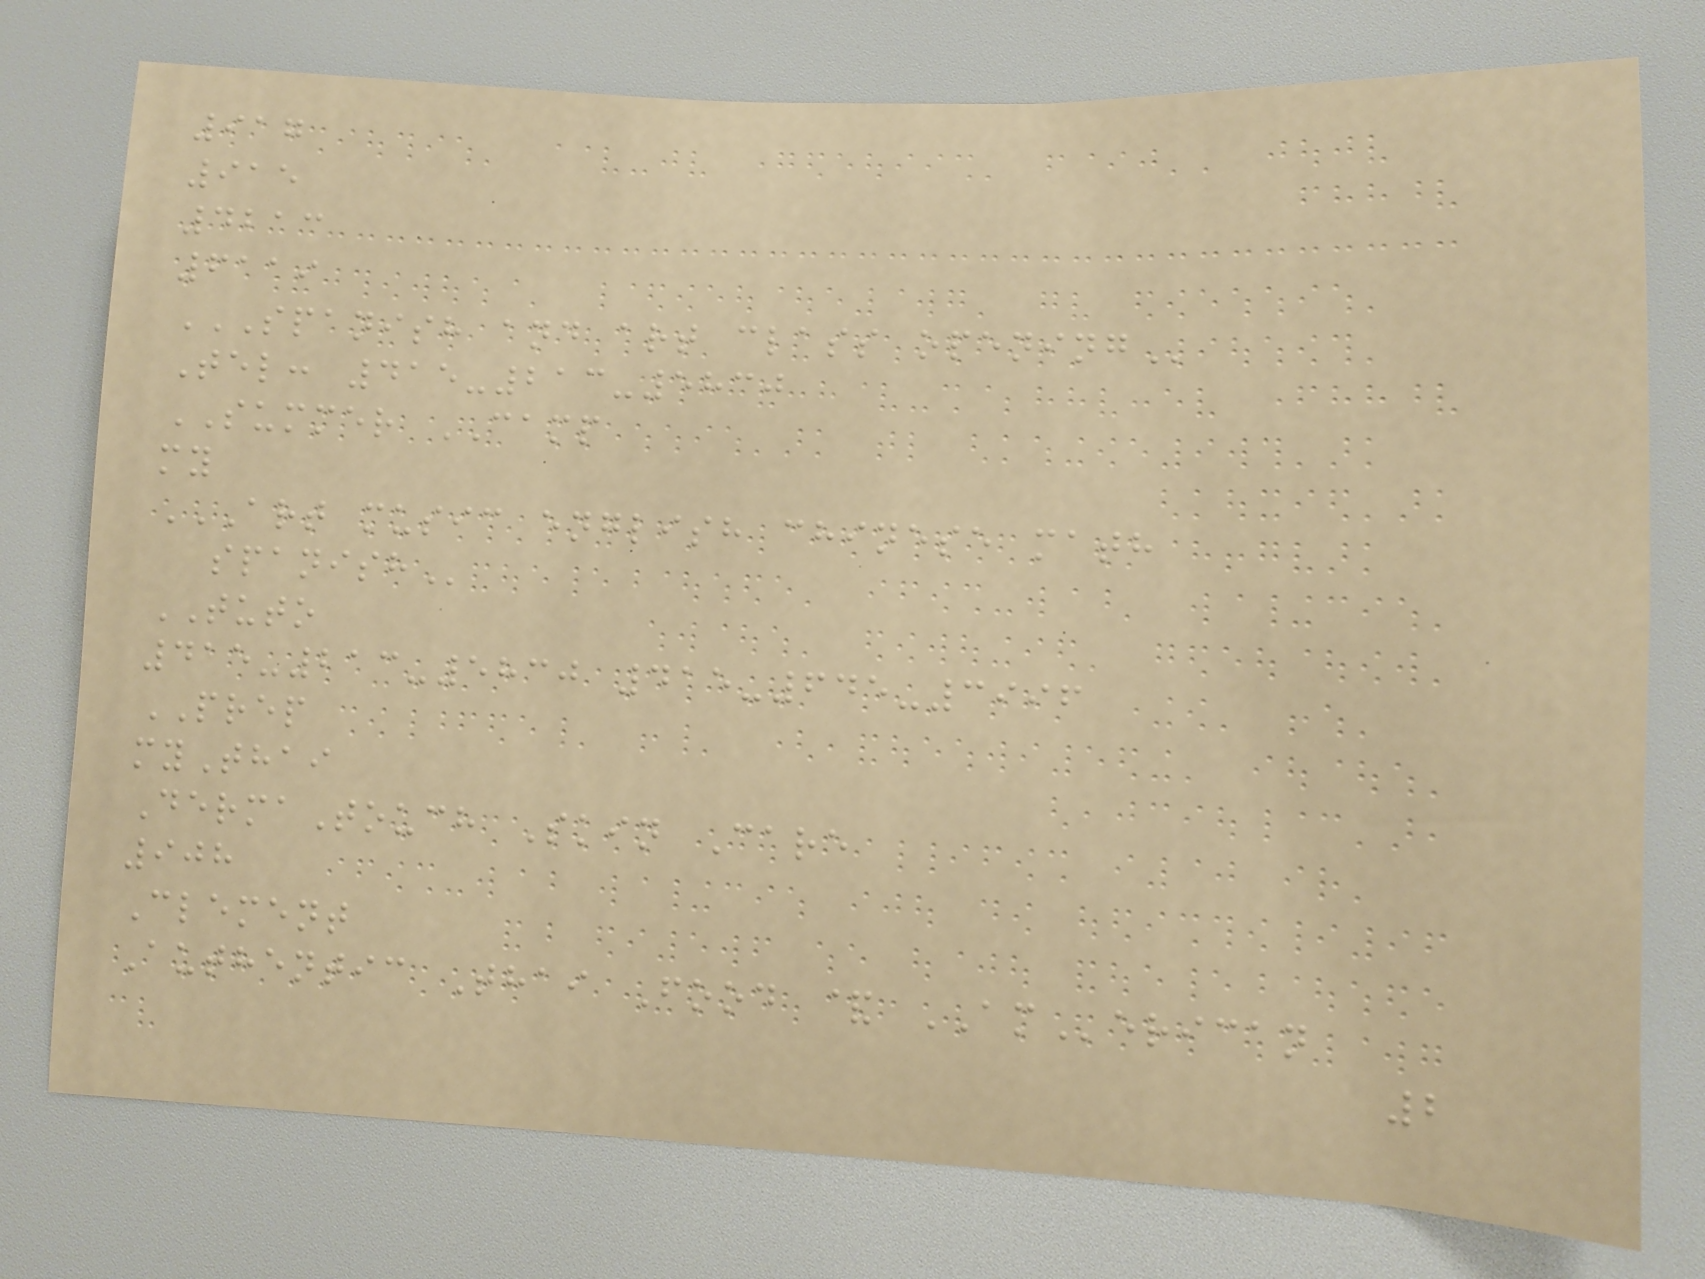917
915
4213
6119
SPANISH AND ART CLASS OPENING
Tel: 415-213-5830
SUMMER CAMP
my
ART MUSIC ENGLISH CHINESE MATH
SPANISH
TUTO
415-213-5830 415-645-3996
PREP
myThai
DermaTouch Skin Care
908
Clement
Authentic Thai Food & AMerican
2
